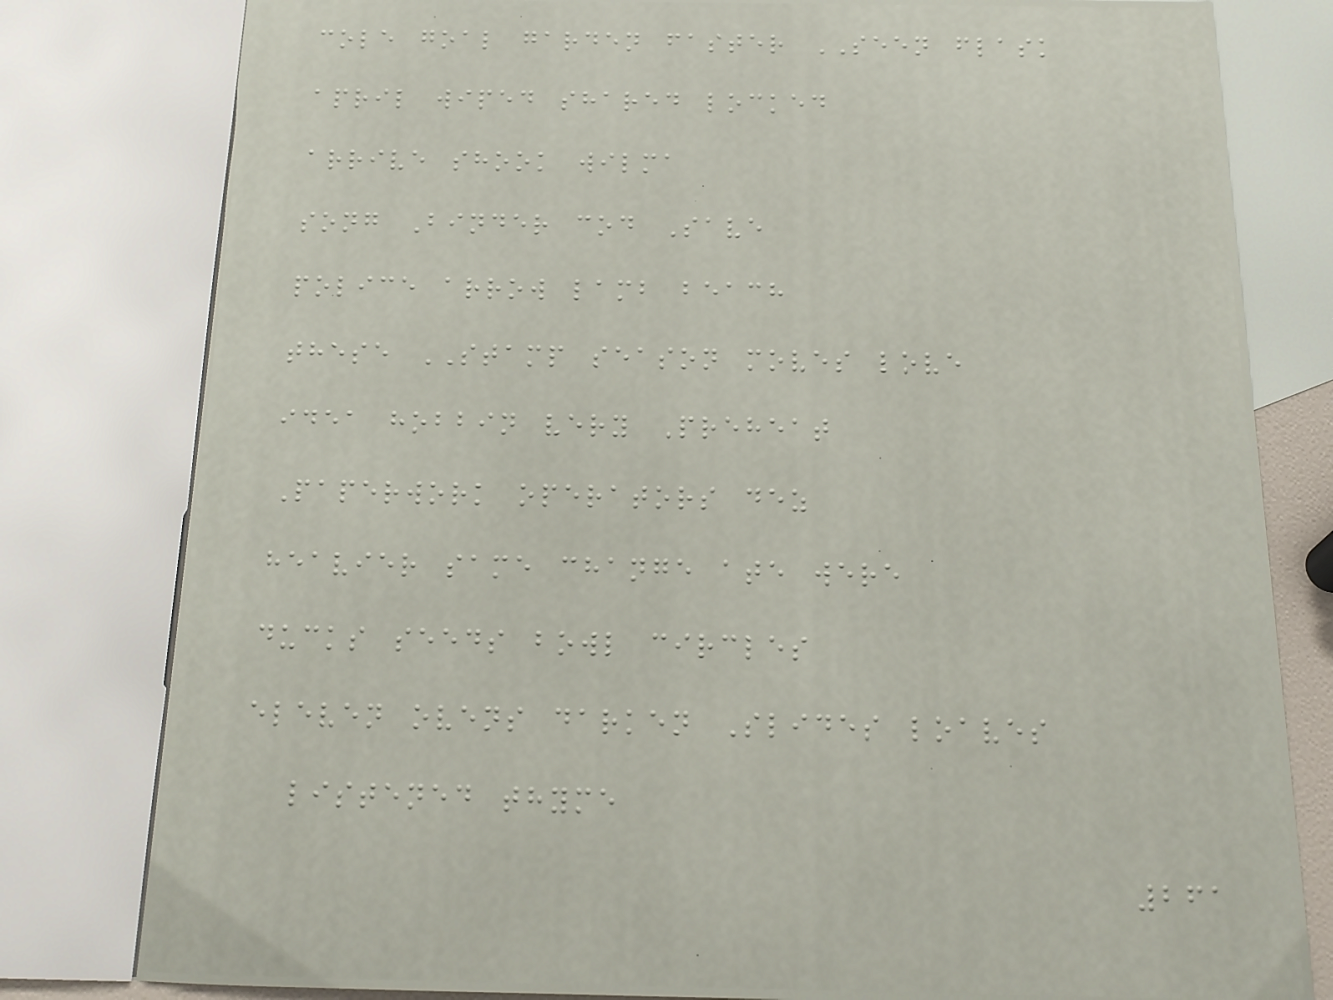cole goal garden faster SEEN flask
april wiped shared locked
arrive shook wilma
song Binder cod Save
police arrow lamb beach
these STAMP season moves love
idea hobbin very Preheat
Paperwork operators dez
heavier same change ate were
ducks seeds bowl circles
eleven ovens darken Slides loaves
listened thyme
261
